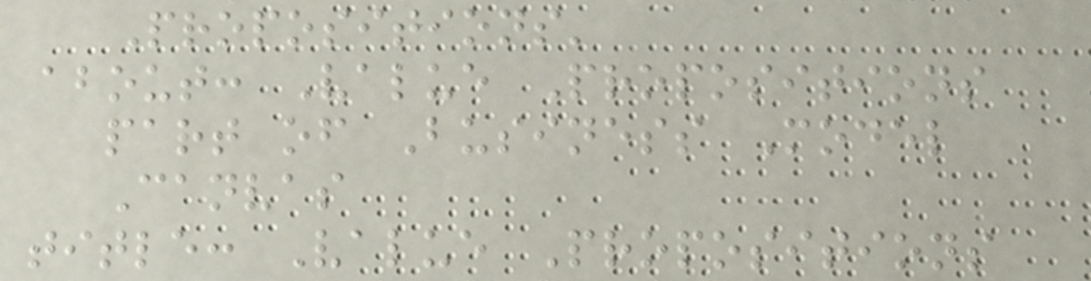Propositions'
about: Value Propositions
part of Business Model
Canvas
title: Value Propositions
